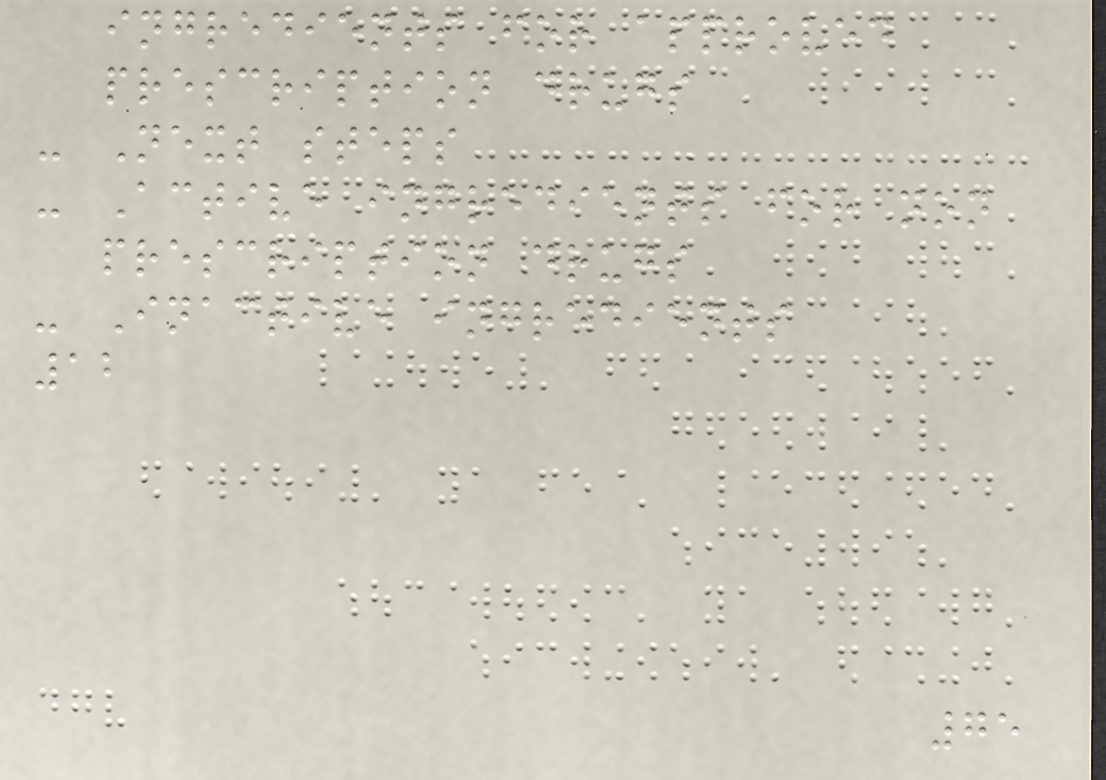ingredients for approved
prescription drugs
- Next steps
- Active ingredients for non
prescription drugs
- Inactive ingredients
12
75
